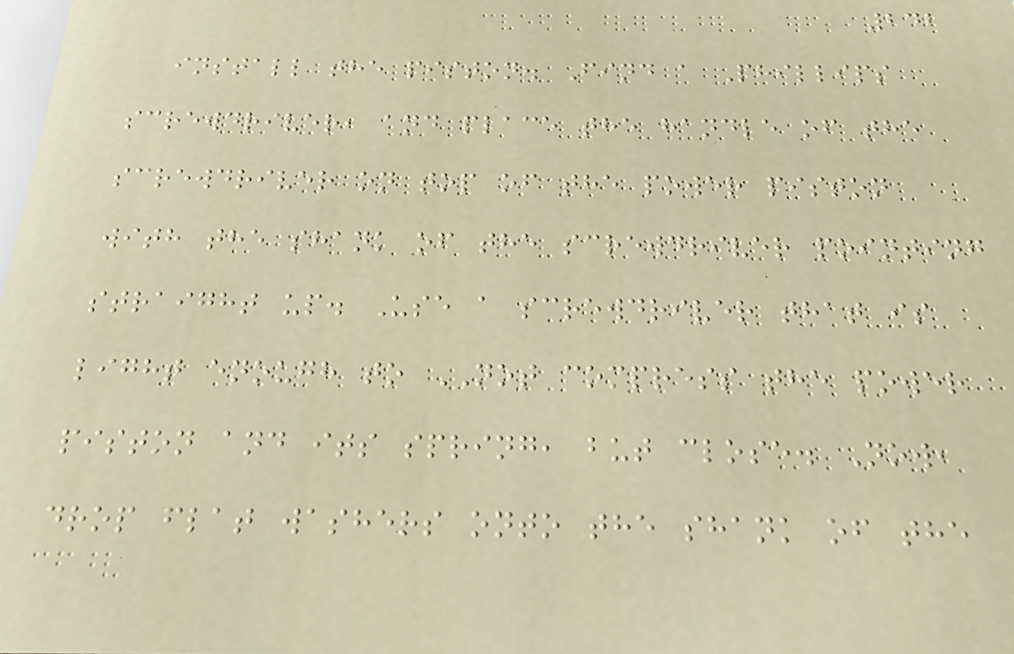242
install the piston. Find a Phillips
screwdriver, and place the handle of the
screwdriver on top of the power piston
with the shank of the screwdriver pointing
straight up. Use a screwdriver that is
light enough to NOT compress the power
piston and its spring, but close. Now,
drop flat washers onto the shank of the
